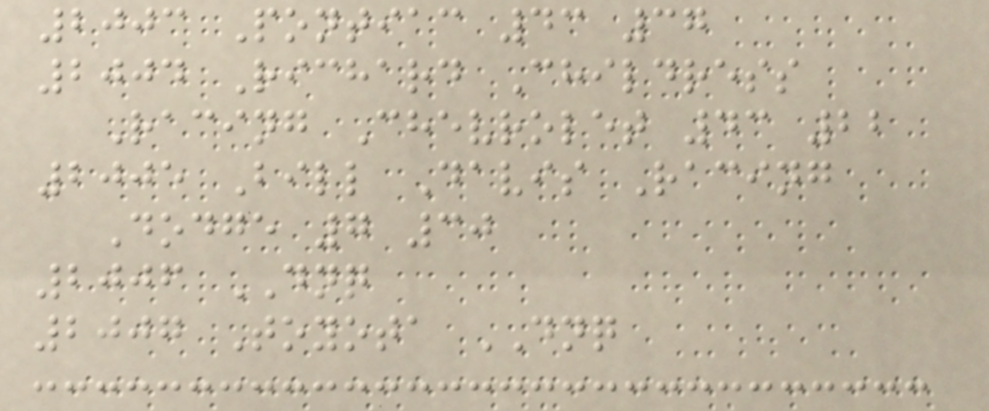2003 Pontiac 43 37
2004 Richard Childress
Racing Chevrolet 43 22
2005 Bill Davis Racing
Dodge 7 30
2006 DNQ
2007 Toyota DNQ
